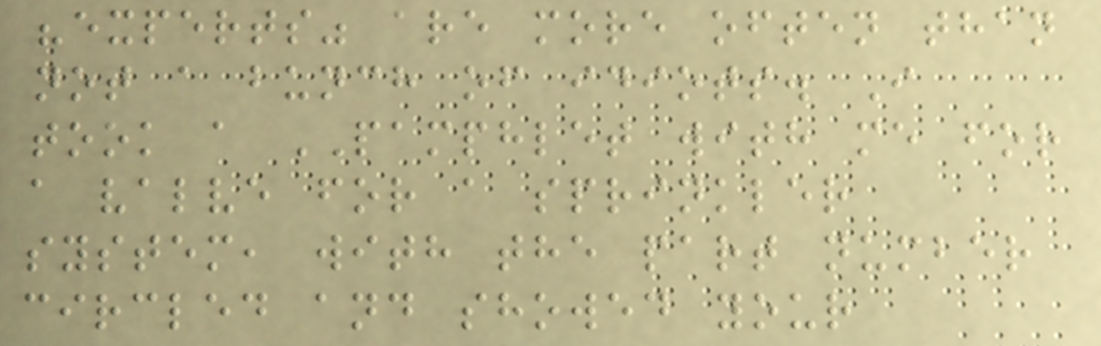"experts" are more often than
not a bunch of idiots. I
took a PAMPHLET with me for
a valve for a sprinkler
system, with the part number
circled and showed your
